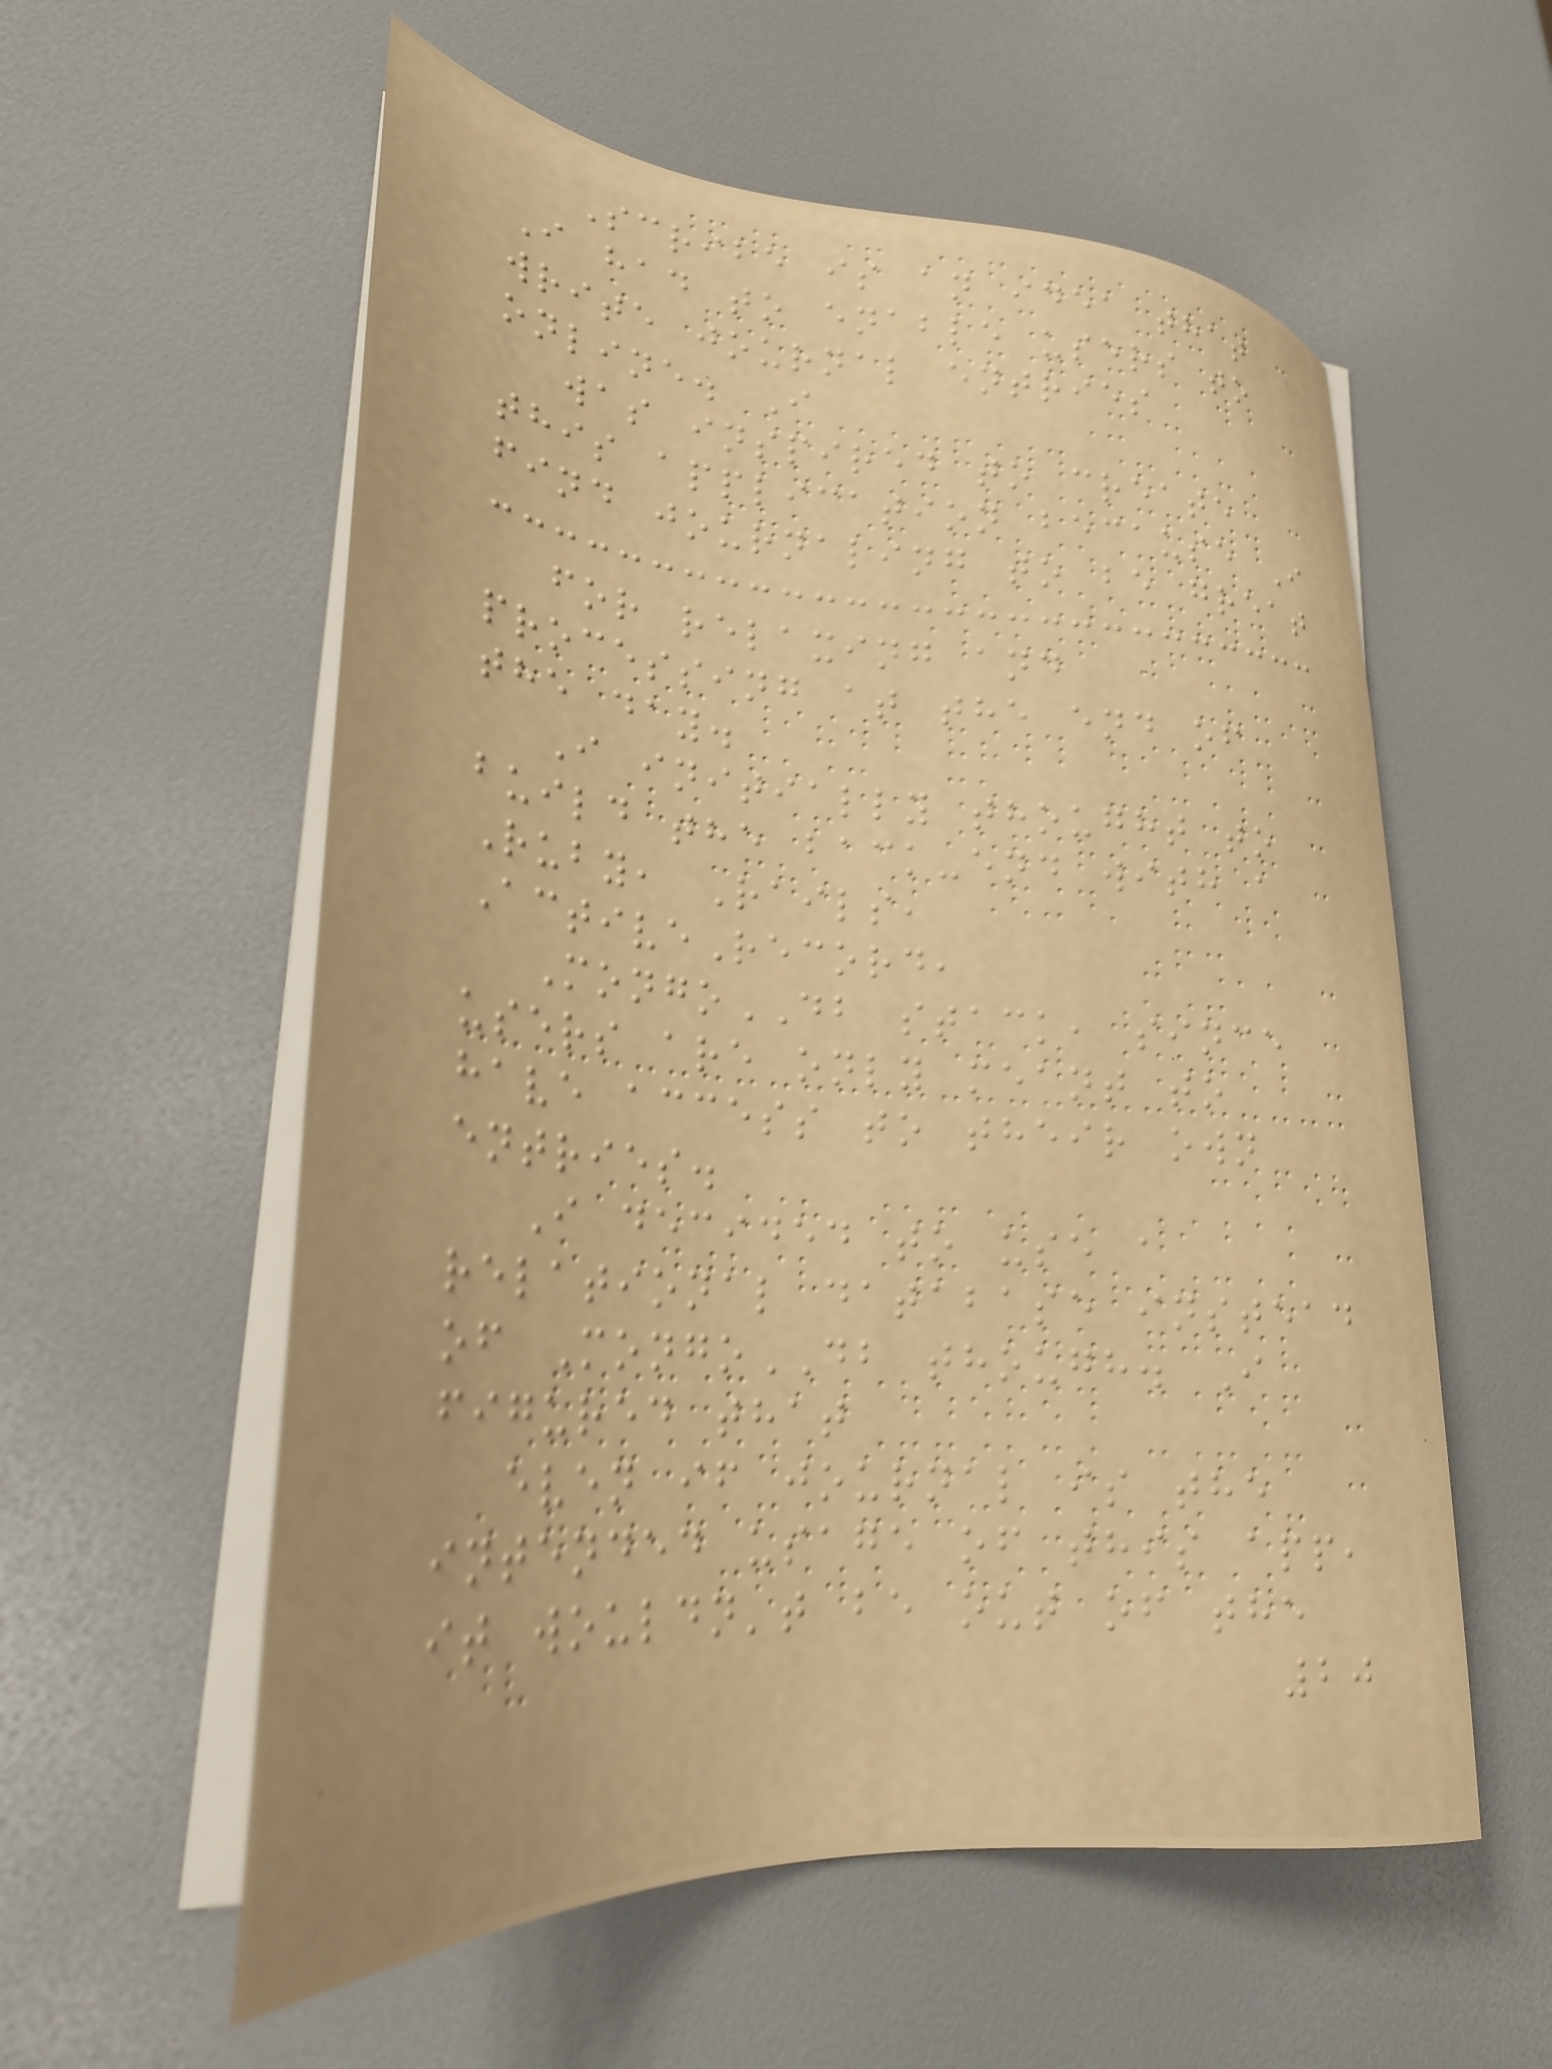Scribe is an idea that
I had to enable users to
write journal entries
online. I
was inspired to create
this application because I
find journaling to be great
for relaxing and
processing at the end of
the day.
I initially thought to
build the back-end with a
Ruby, Rails,
ActiveRecord,
MongoDB stack, since
users are only meant to
have access to their own
entries.
I decided to use a
relational database instead
of MongoDB though. I
figured that
even if journal is the
intended usage of this app,
it wouldn't be out of the
20
